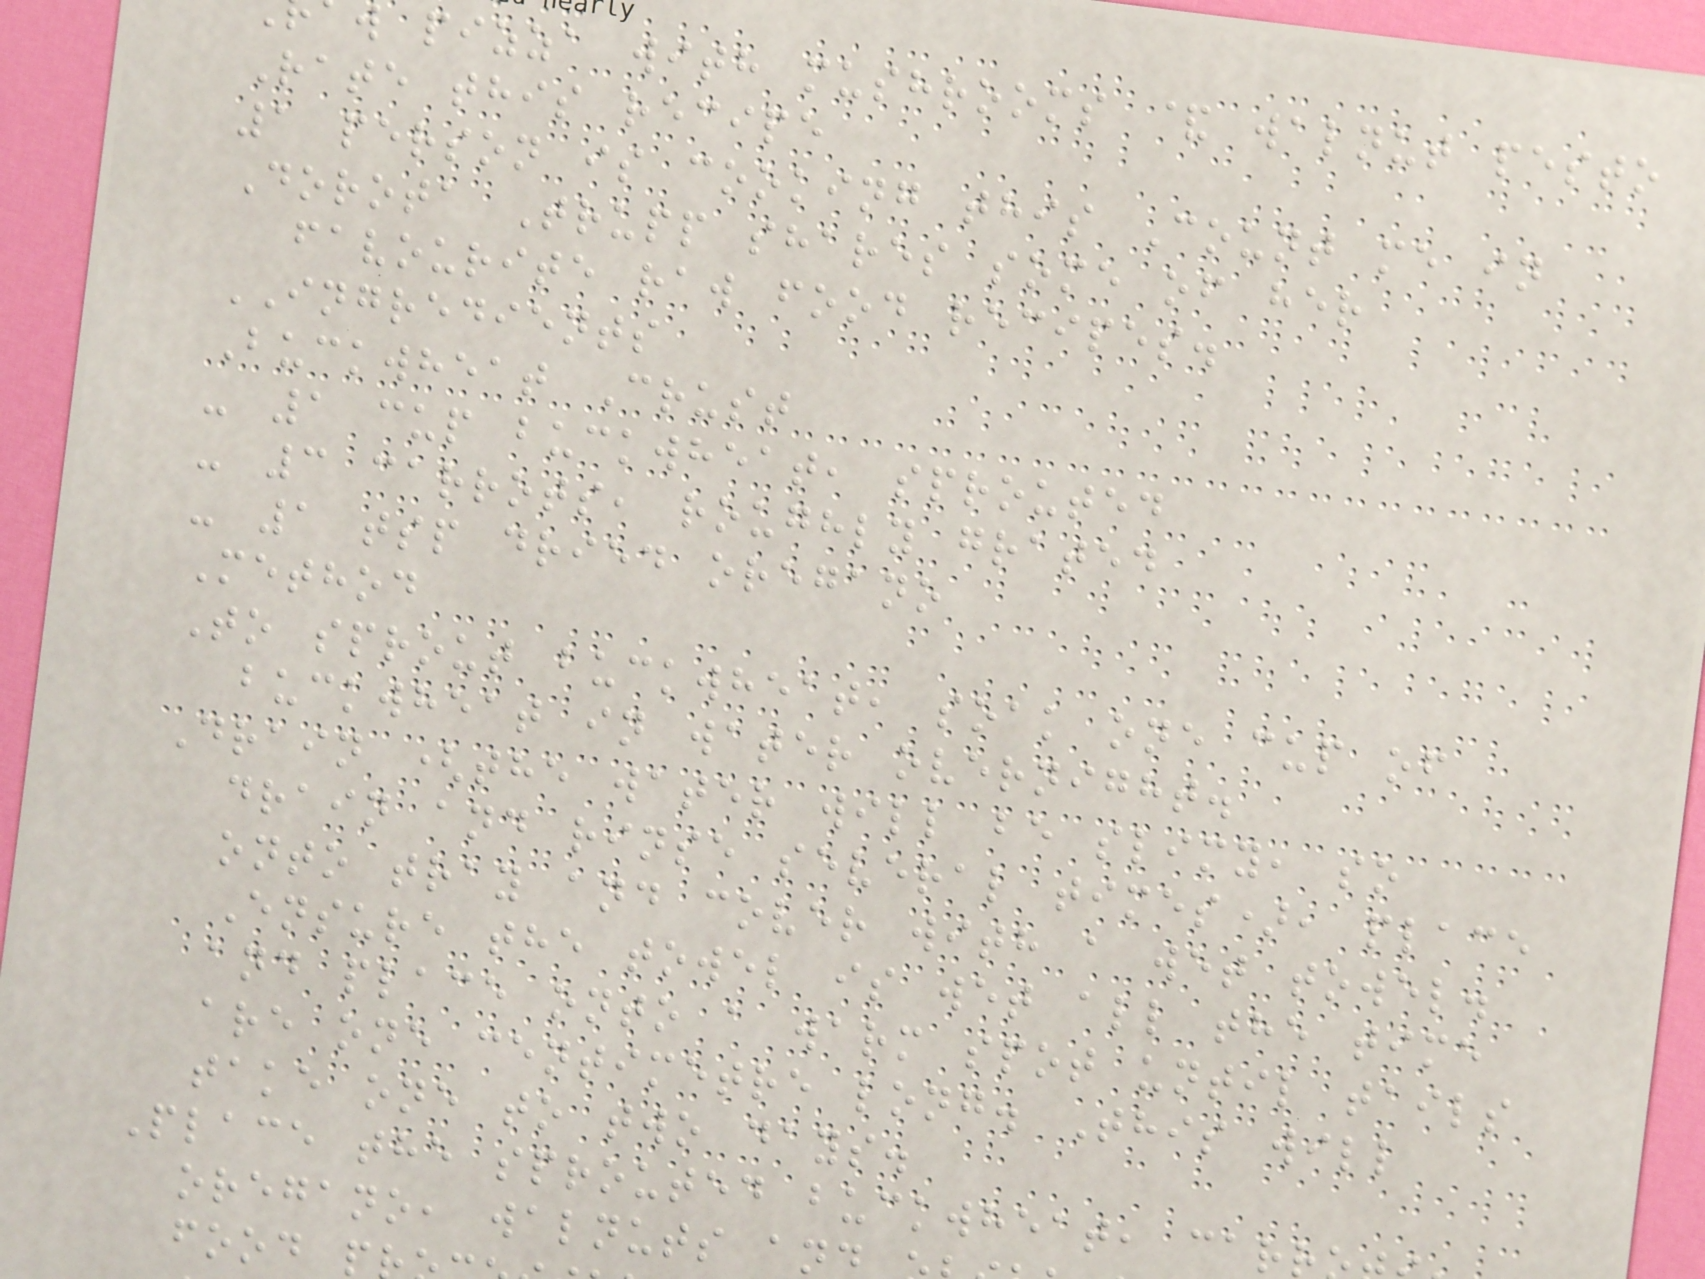w pizza with mushrooms & walnut pesto
Rate this recipe
1 person is cooking this Count me in
Dorota Trupp shares some of her
favourite raw food recipes.
INGREDIENTS
Buckwheat Crust
- 1 cup buckwheat, sprouted
- 3 carrots, roughly grated
- 1 tsp dried oregano
Method
To sprout buckwheat, soak one cup of
buckwheat in water overnight.
Drain (the water will be slimy, so
drain and rinse several times), place
onto tray and cover with a wet towel.
Ensure the towel is wet all the time
and place onto a warm spot until tails
are one centimetre long. This will
take one to two days.
Place the sprouted buckwheat, car
oregano, walnuts an
